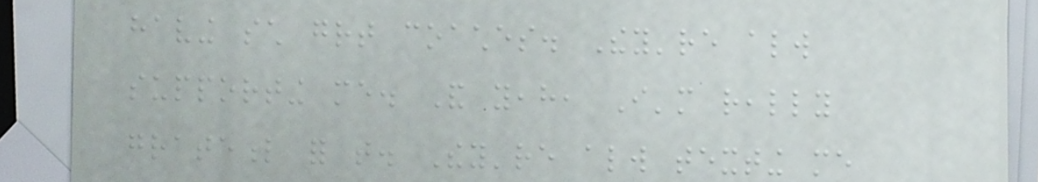having such great coaches. They're always
supporting me. And yeah, I'm really
grateful for that. They're always texting me
